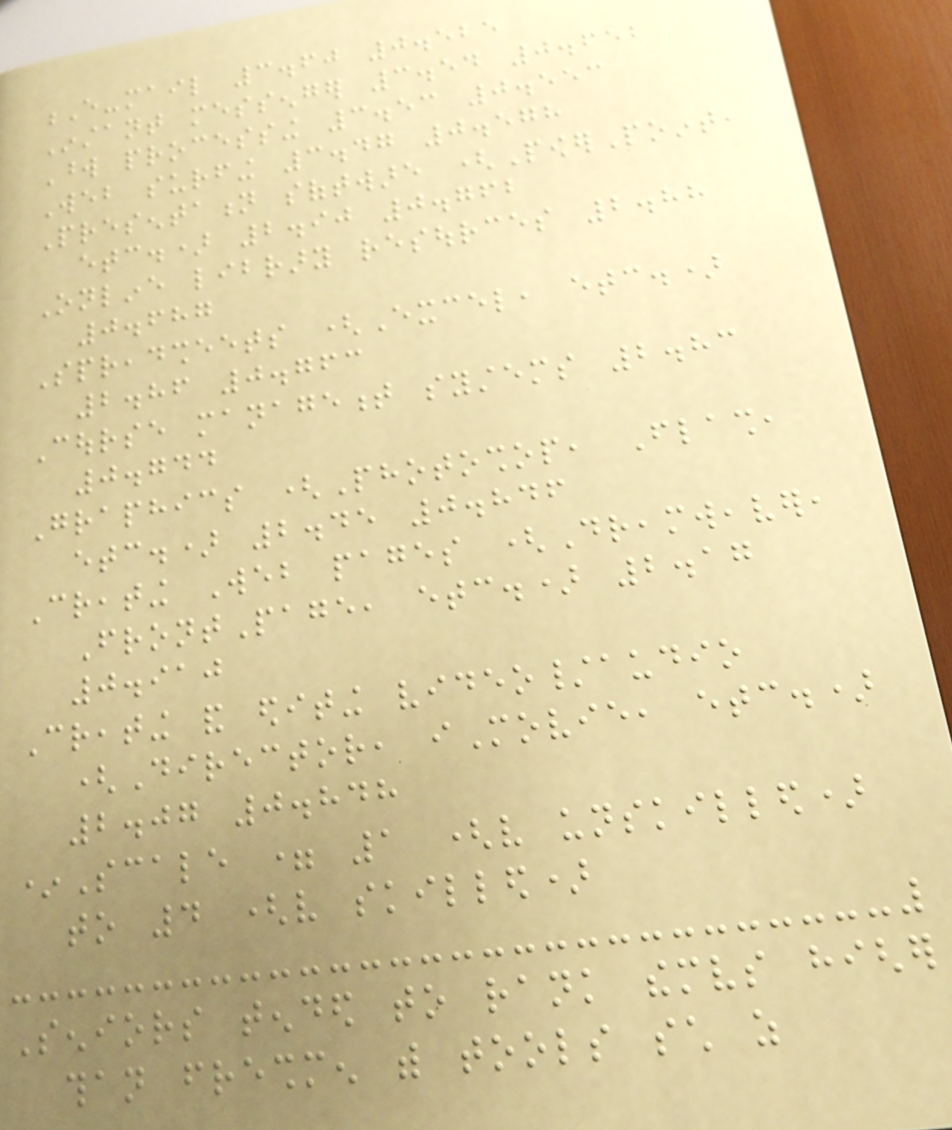E-mail 3.60 0.525
Instant messenger 3.54 0.652
Word processing 3.53 0.553
Web surfing 3.47 0.578
Presentation software (PowerPoint,
etc.) 2.90 0.762
Online library resources 2.88
0.687
Spreadsheets (Excel, etc.)
2.86 0.763
Course management systems 2.83
0.744
Graphics (Photoshop, Flash,
etc.) 2.45 0.846
Creating Web pages (Dreamweaver,
FrontPage, etc.) 2.17
0.910
Creating and editing video/audio
(Director, iMovie, etc.)
2.07 0.848
*Scale = 1 (very unskilled)
to 4 (very skilled)
Seniors tended to rank themselves higher
than freshmen with tools such as
